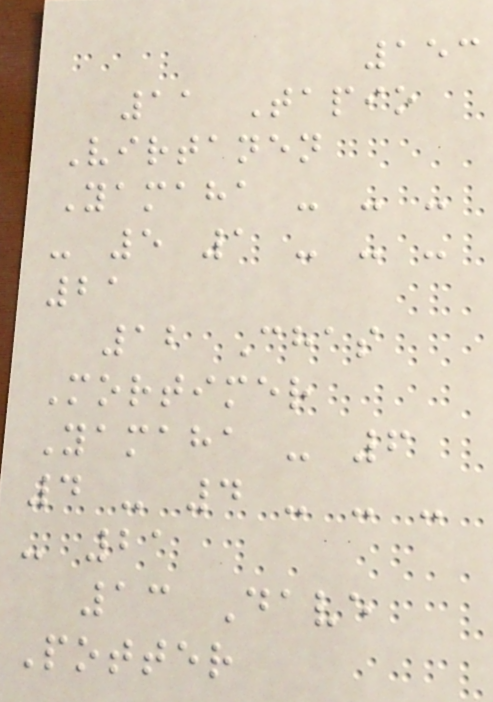153
11 Tapio
Virtanen
Yamaha - - -
- 5 1 - - -
21
12 Chas
Mortimer
Yamaha - 6
4 - 4 - - -
- 21
13 Dave
Potter
